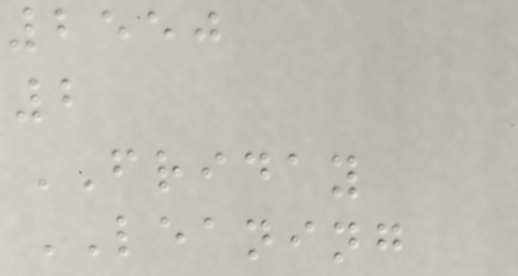2550
2
FRIDAY
LEANING
